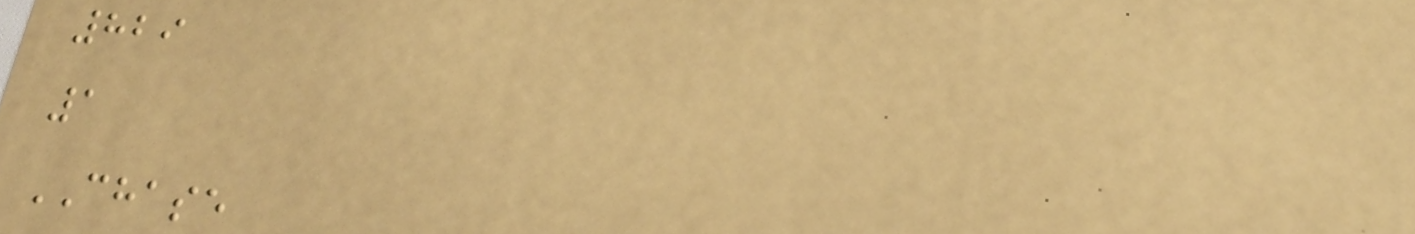829
1
CHASE
